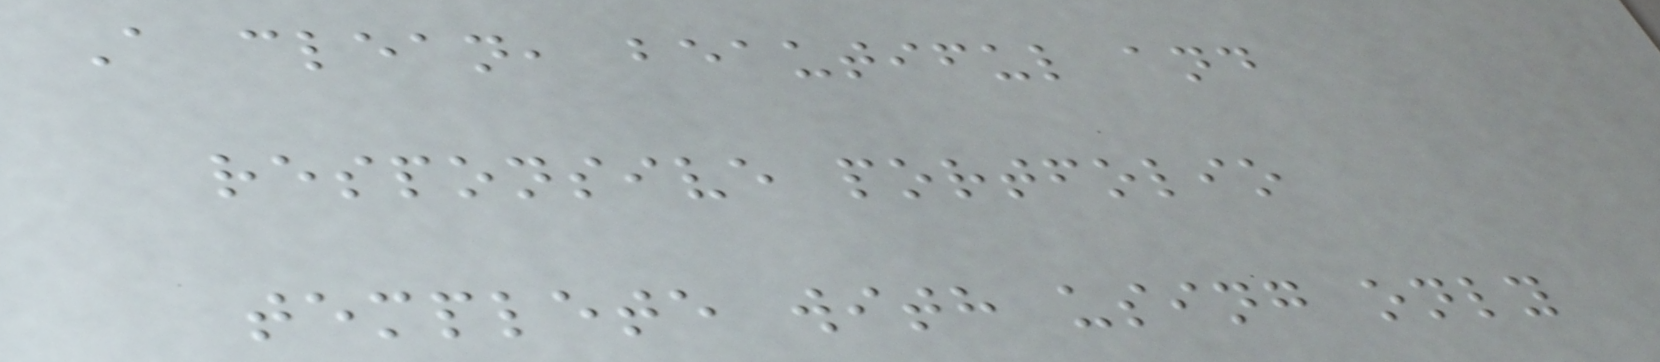A clean, beautiful and
responsive portfolio
templete with using only
